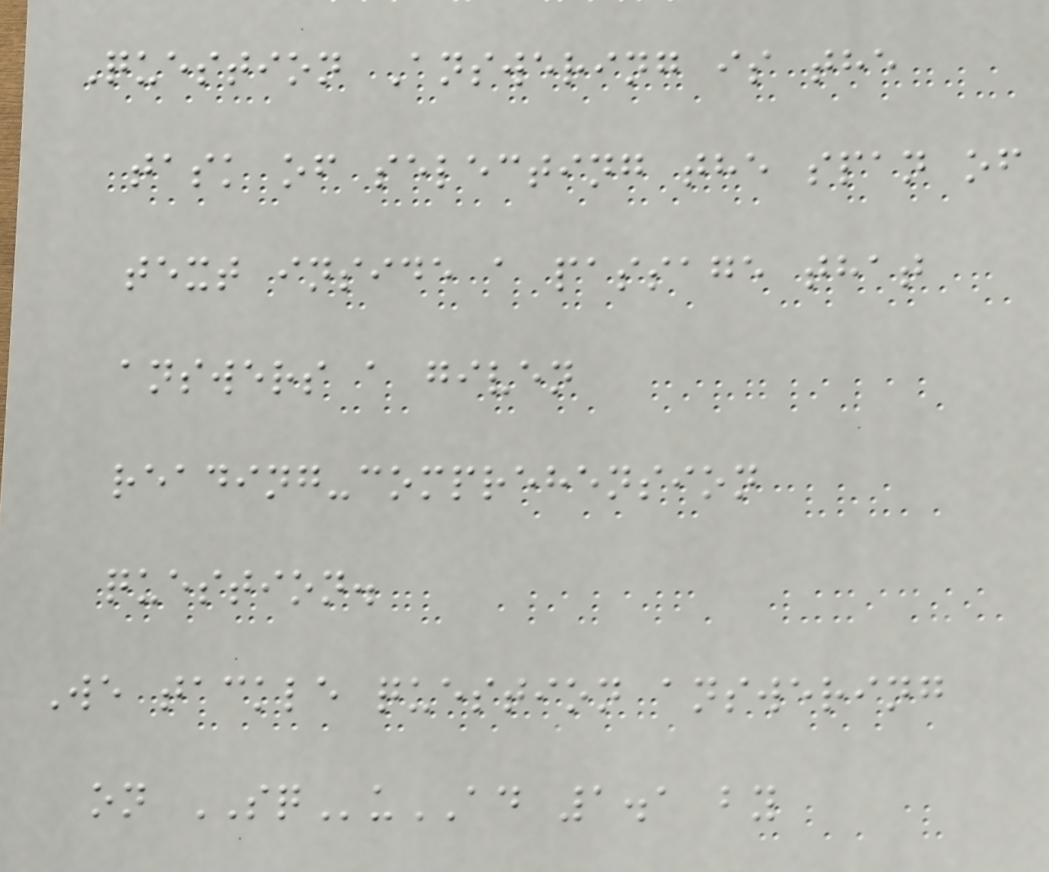Question Answering is the
task of selecting the span of
text inside a passage that
answers a given
reading-comprehension
question.
We tackle question answering
on SQuAD 1.1 by
